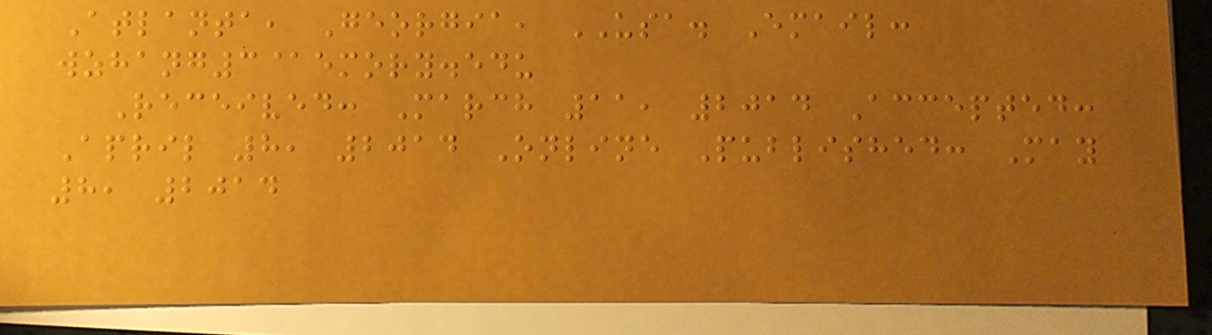Atlanta, Georgia, USA. Email:
wzhang3@emory.edu
Received: March 11, 2014 Accepted:
April 8, 2014 Online Published: May
8, 2014
